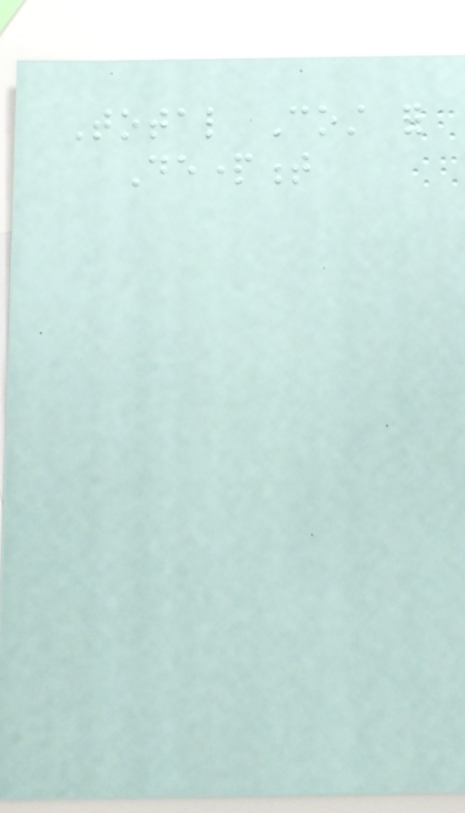Total Cost for
Department
